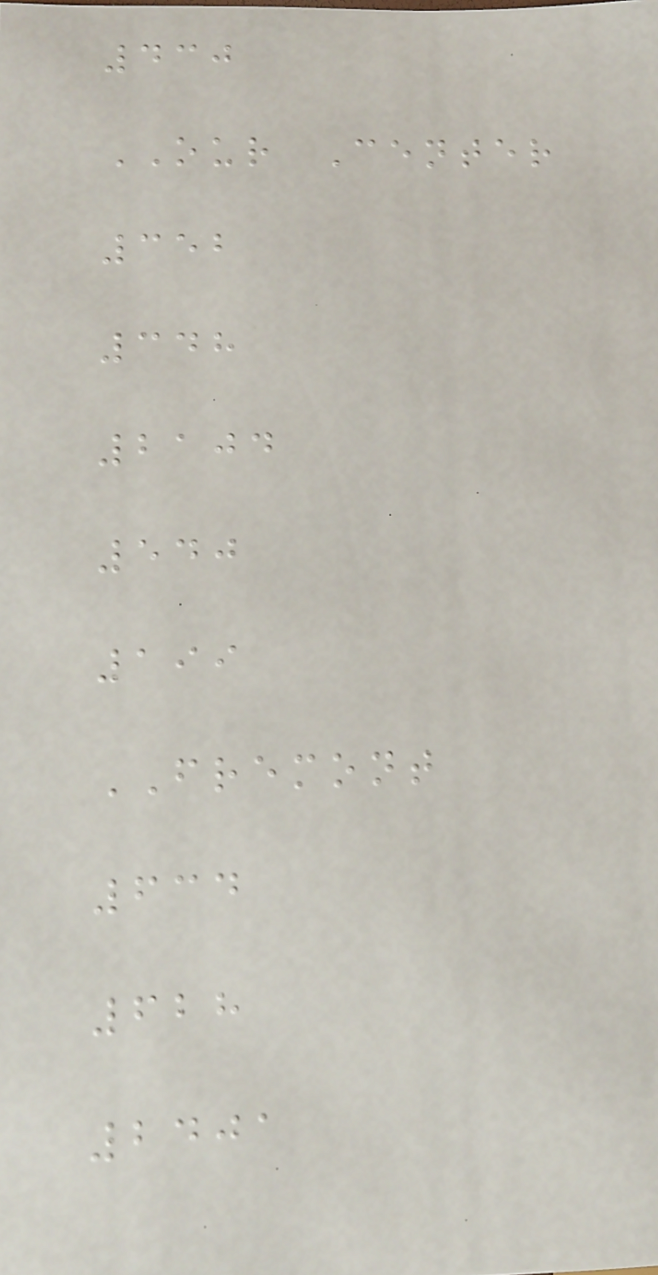430
OUR Center
352
348
2104
540
199
FREMONT
634
628
2401
